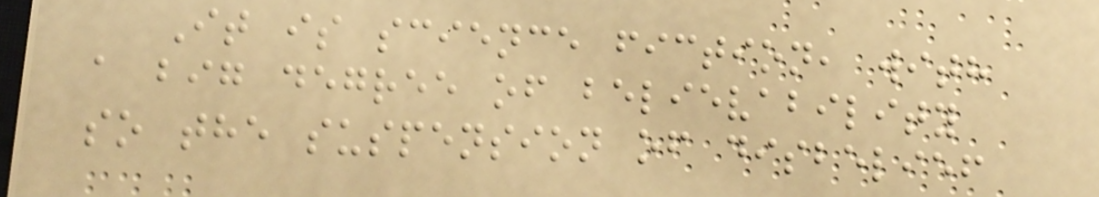It is science fiction, with
a big degree of believability
so the suspension of disbelief
